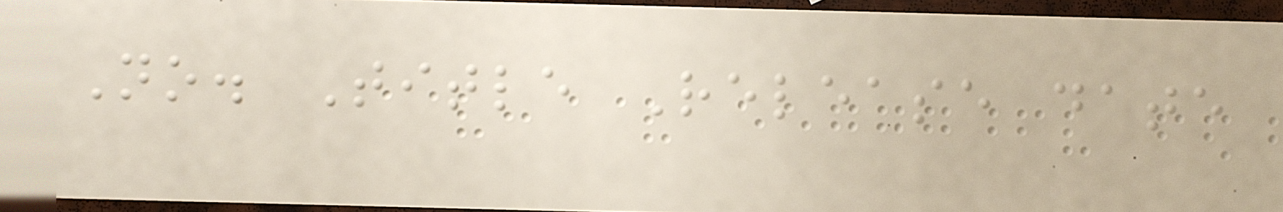No. Title Release date
